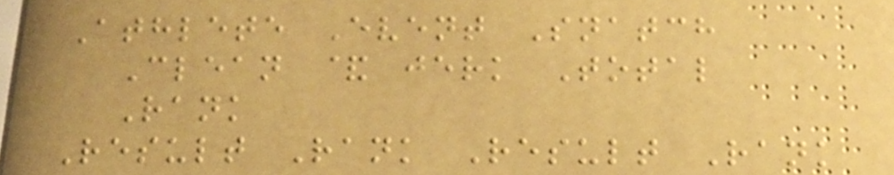Athlete Event Snatch
Clean & jerk Total
Rank
Result Rank Result Rank
